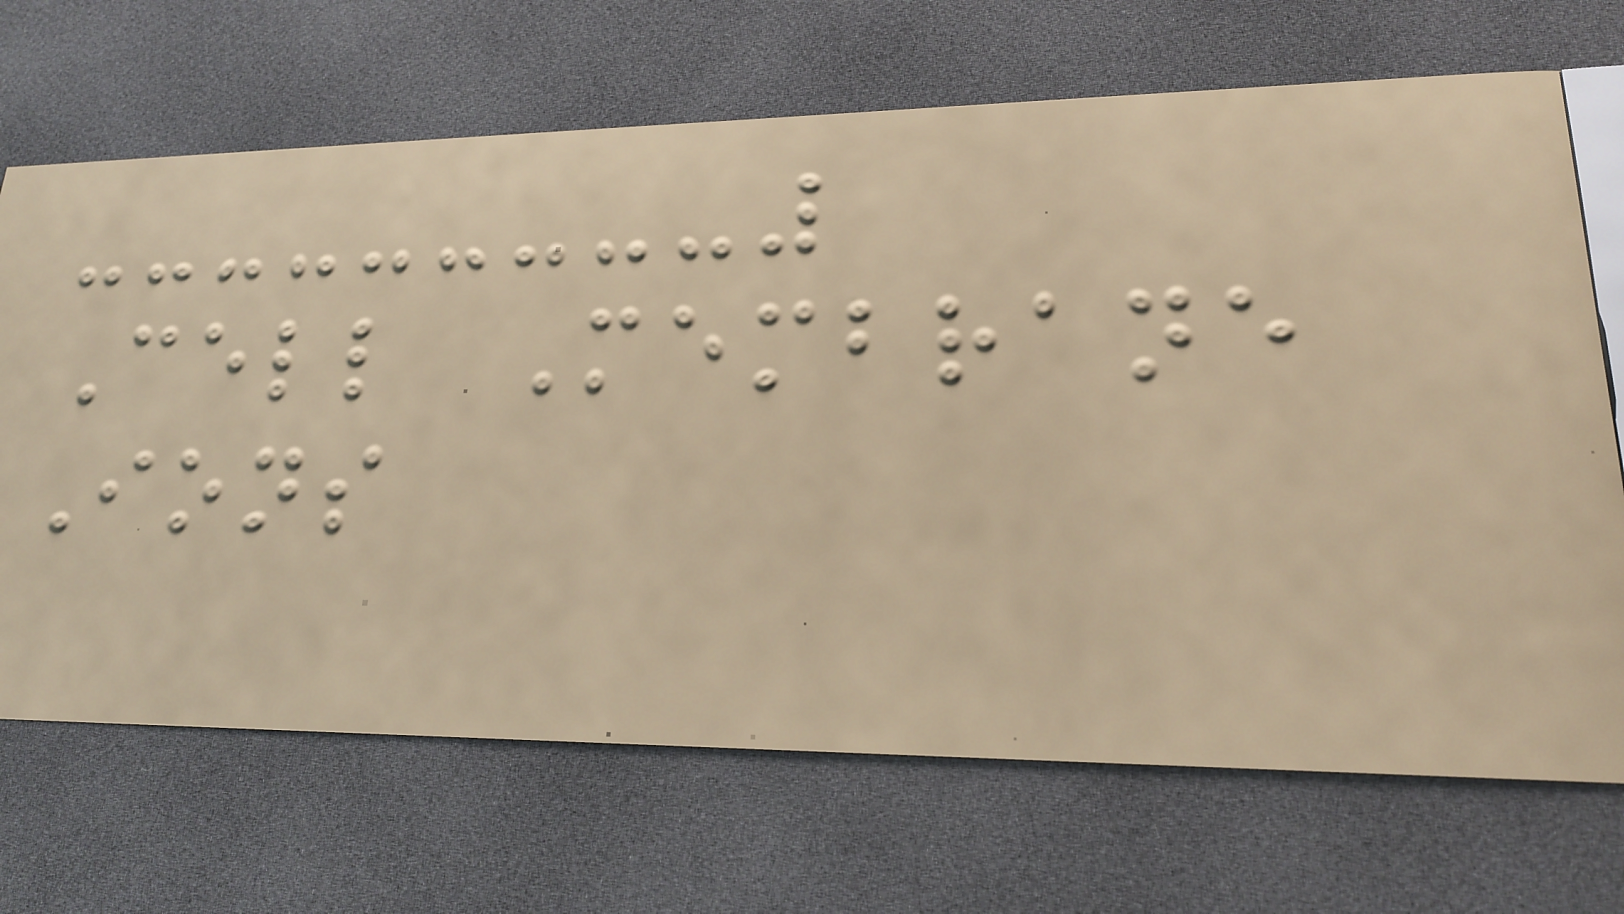Cell Membrane
Ions
